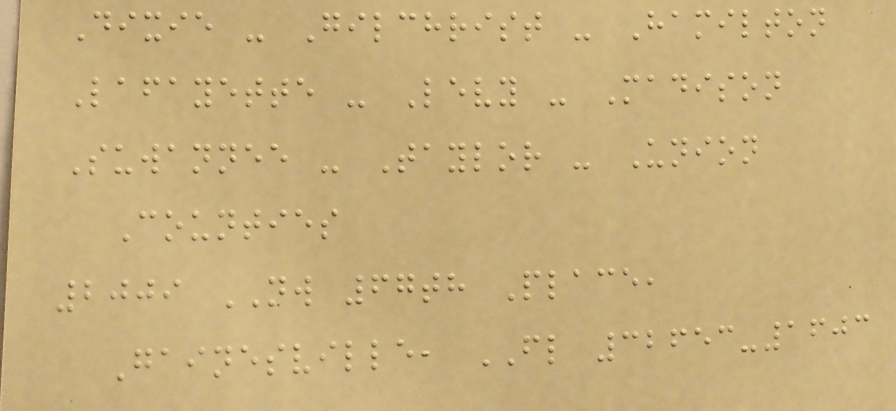Dixie - Gilchrist - Hamilton
Lafayette - Levy - Madison
Suwannee - Taylor - Union
Counties
2009 NW 67th Place,
Gainesville, FL 32653-1603
